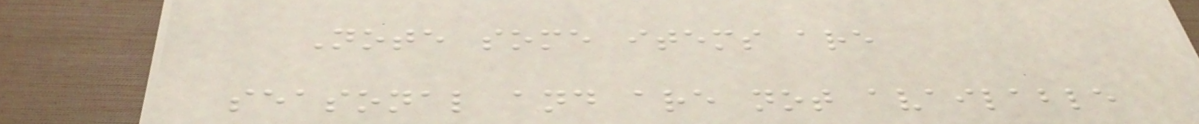Note some items are
seasonal and are not available
